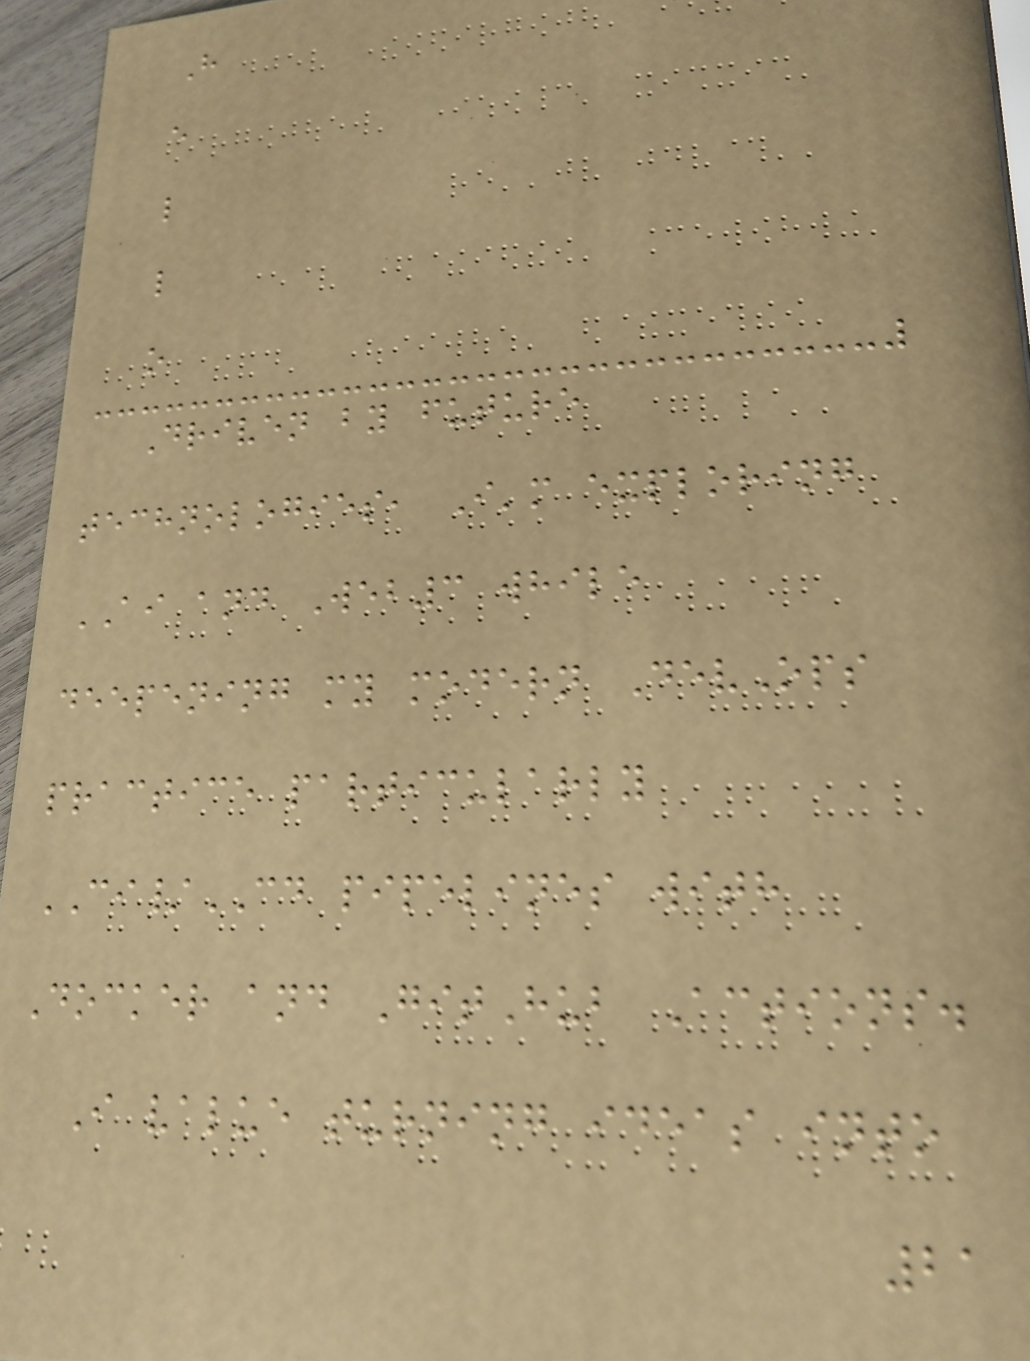H
e
l
l
o
Driven by future
technologies, I'm exploring
AI and Web3 while
deepening my modern DevOps
practice particularly
CI/CD pipelines with
Docker and GitHub Actions.
I value turning ideas into
21
